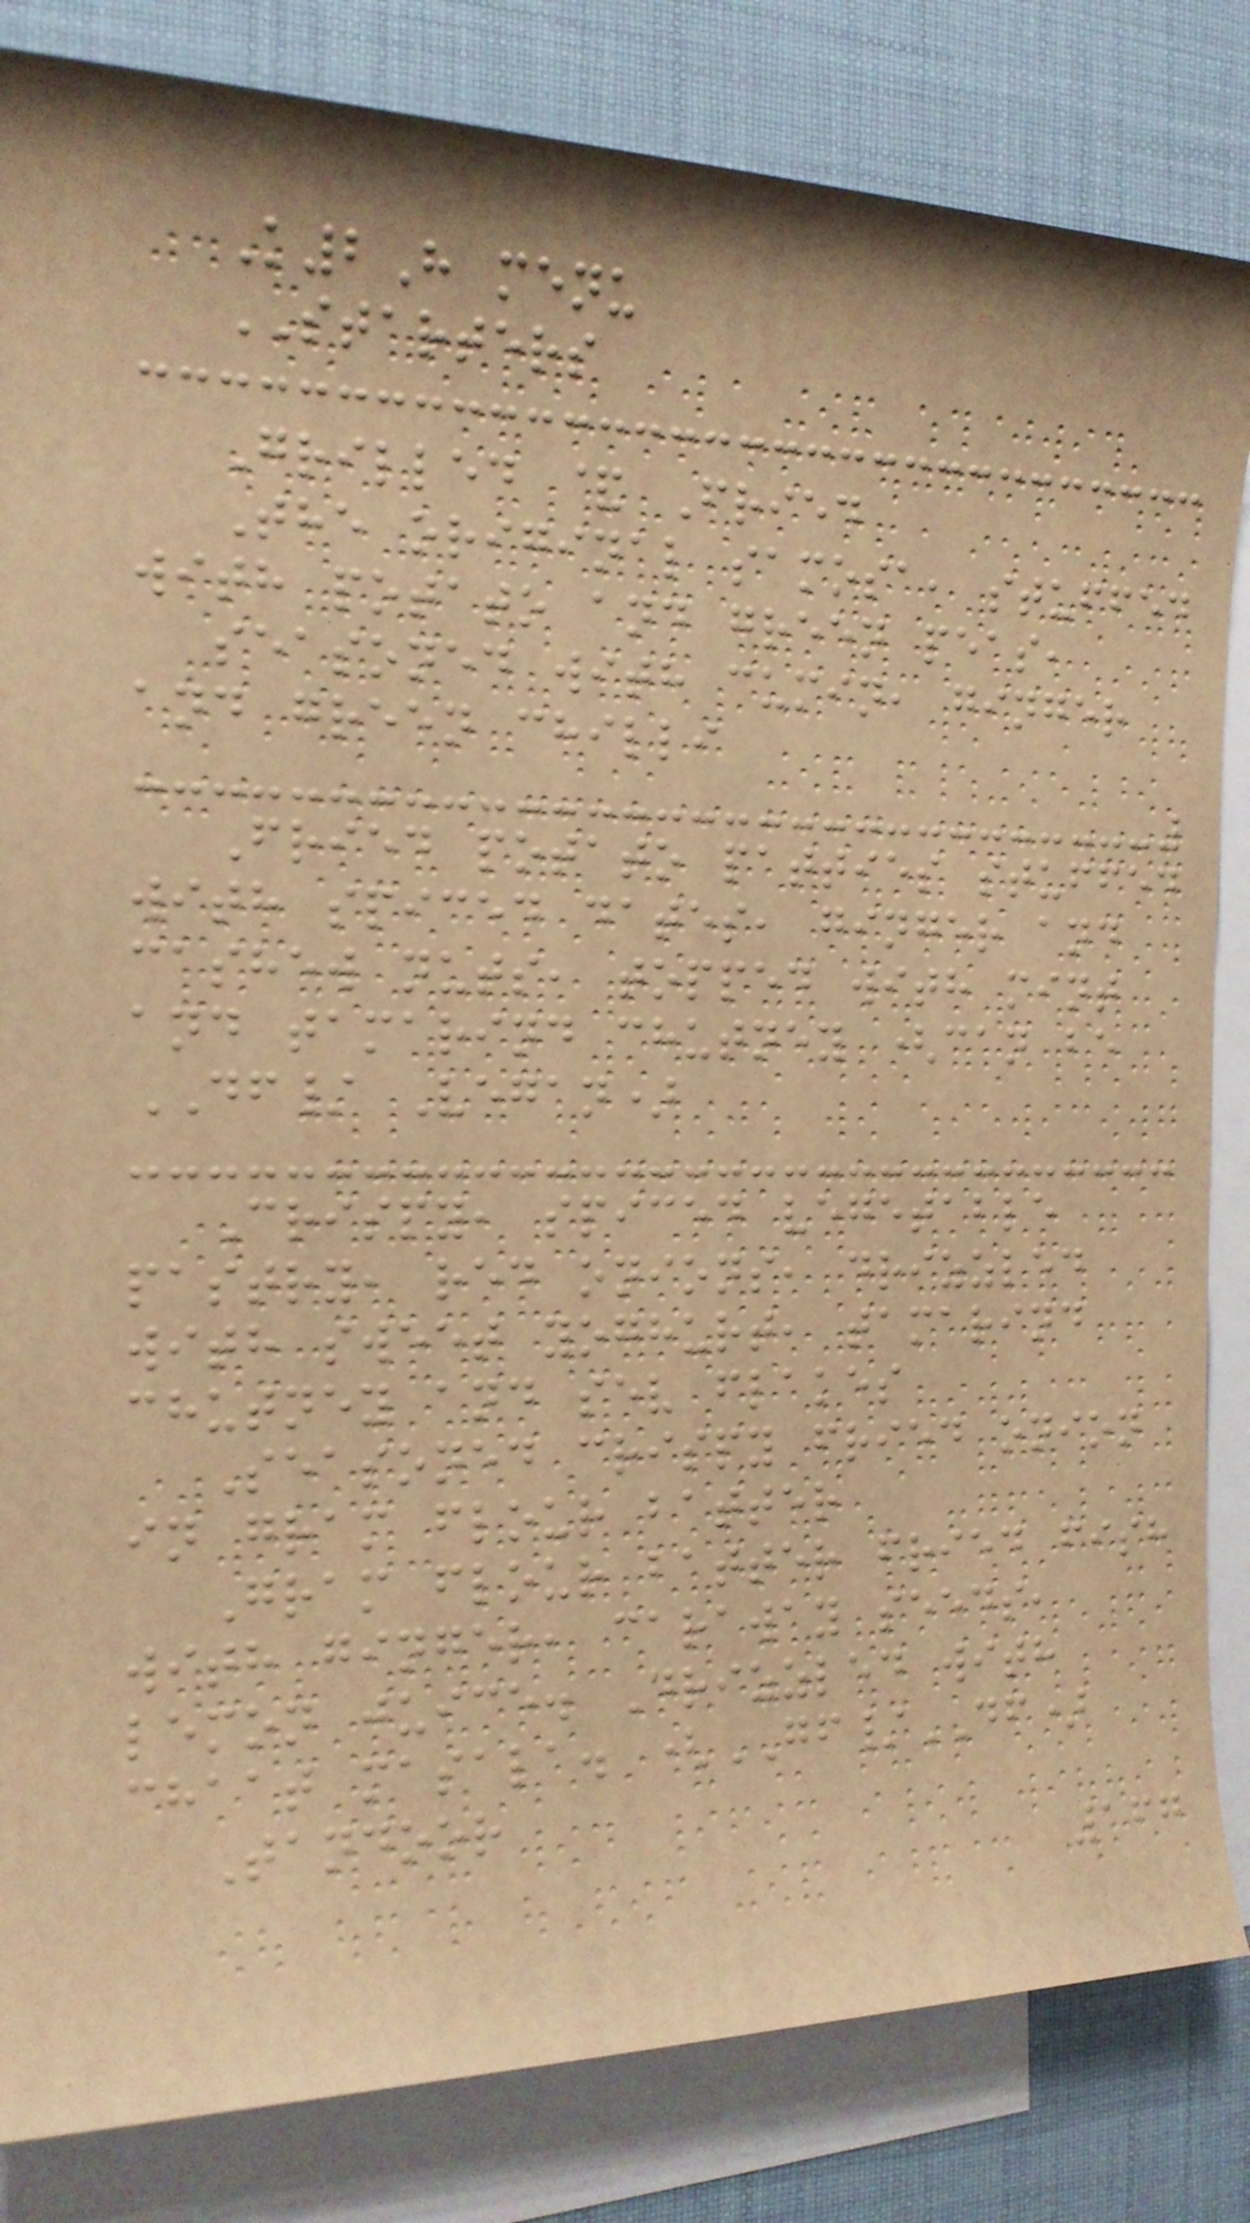K2H menu
STARTERS
Grilled & Fried
The original samosa, stuffed
with potato and green peas,
seasoned with cumin, ginger
and green chilli
Fried potato patties stuffed
with spiced dates, ginger and
cashew nuts, topped with mint
and tamarind chutney (can be
DF/ Vegan)
Crispy, spiced vegetable
pastry, red onions, drizzled
with sweet yoghurt, tamarind
chutney and sev flakes
Seasoned crispy fried onion
in gram flour batter
Gram flour batter fried fish
with ginger, caraway seeds,
lemon juice. Drizzled with
chaat masala. (GF/DF)
Tandoor
167
